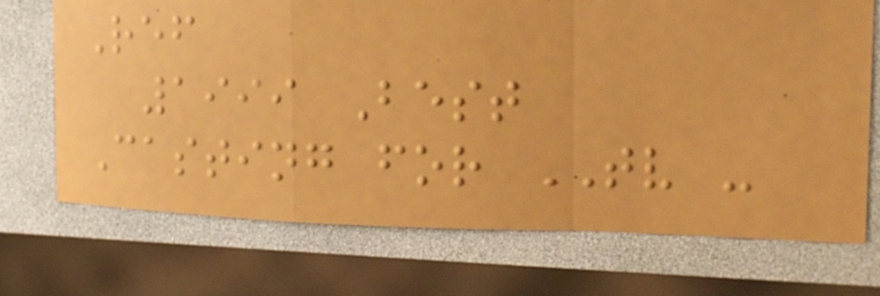Ref
1999 Best
Casting for TV -
